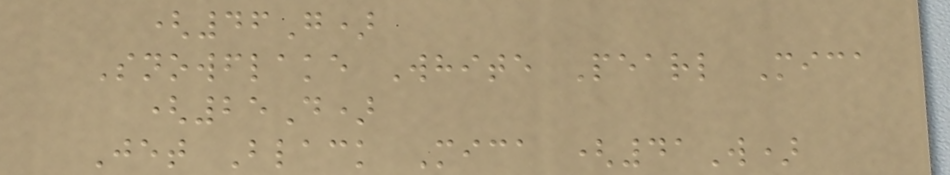(46G)
Snowflake White Pearl Mica
(25D)
Jet Black Mica (41W)
